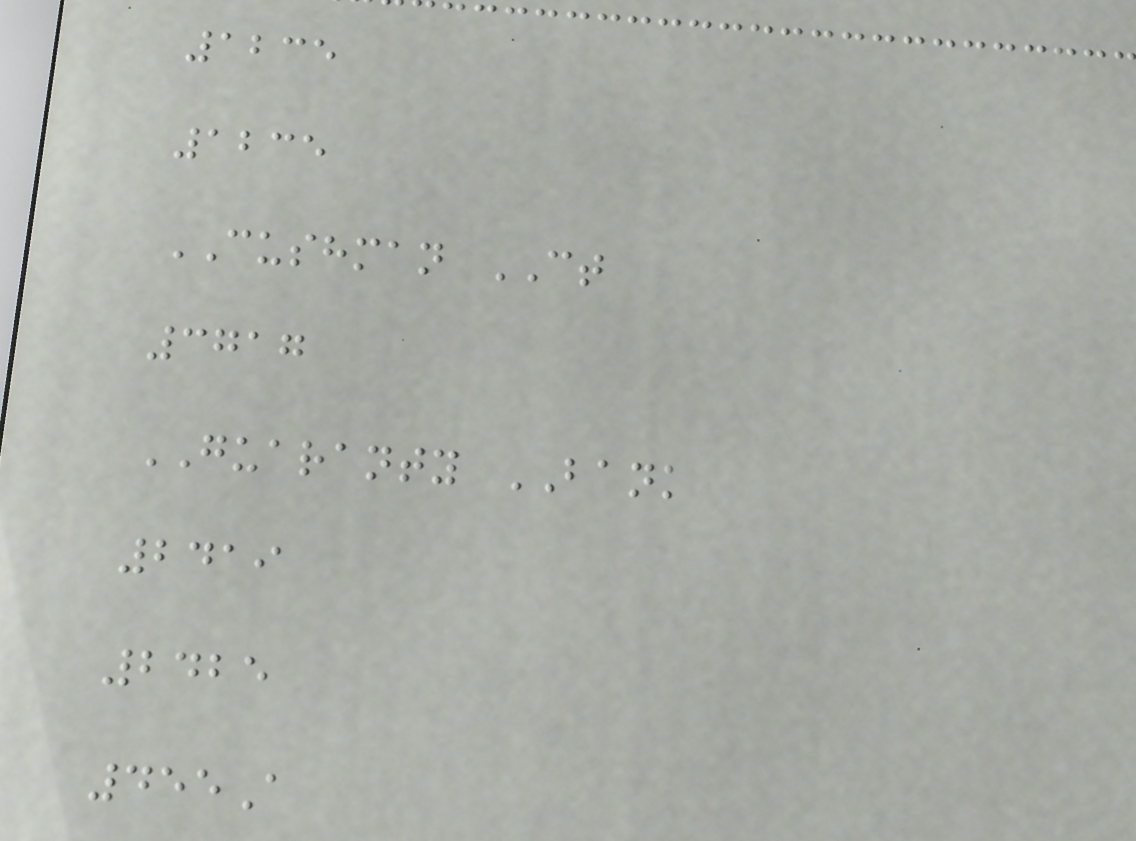1235
1235
CUSHMAN CT
3717
GUARANTY BANK
2419
2425
455A
